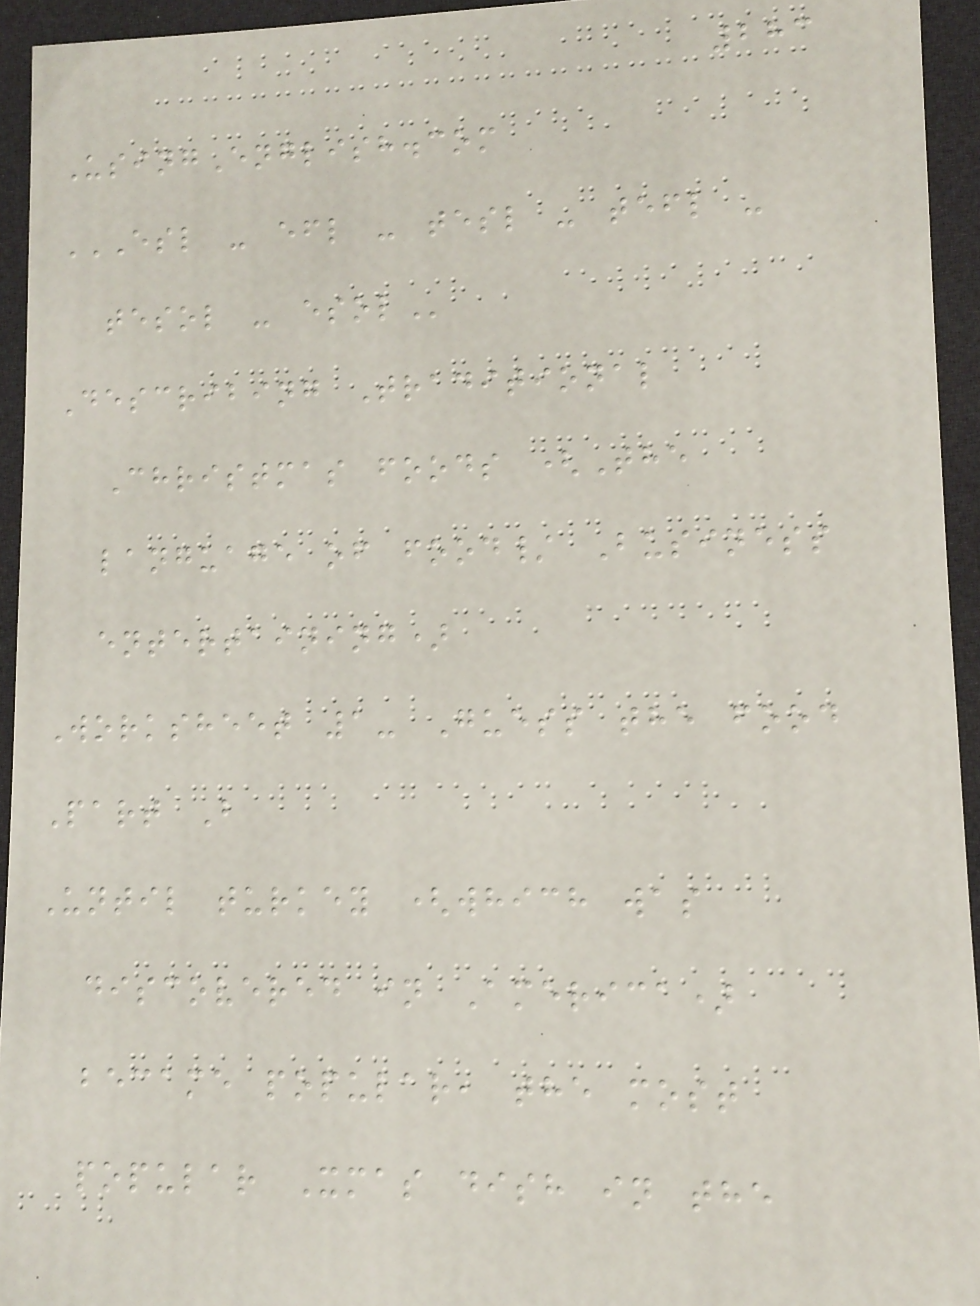283
UsingEnglish.com
ESL - EFL - TESL - TEFL -
TESOL - ESOL
Describing Traditional
Christmas foods (The
language of food/ Business
entertaining)
Worksheet 1- Guess the food
Part B
Until turkey (which was
discovered in America)
became popular, the most
popular Xmas dish in the
